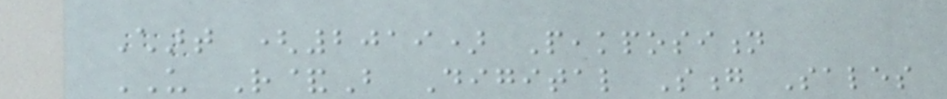Chart (2019) Peakposition
US R&B Digital Song Sales
